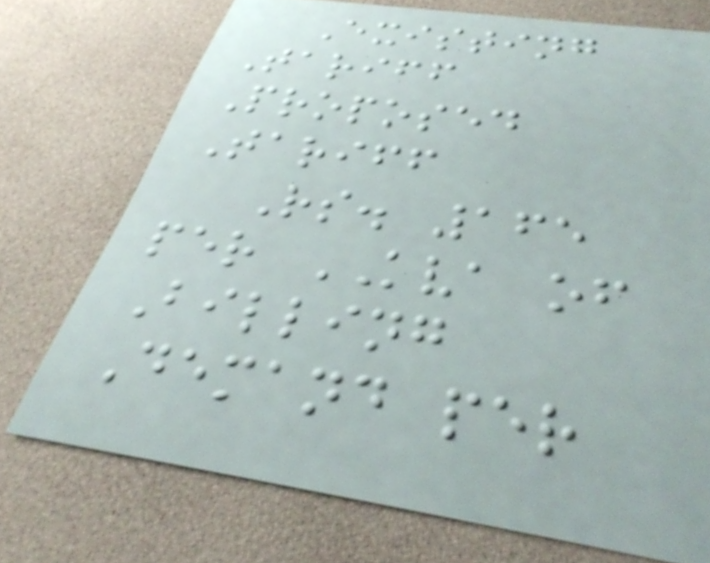Existing
Tariff
Proposed
Tariff
Rs. 165
per KVA of
Billing
Demand per
